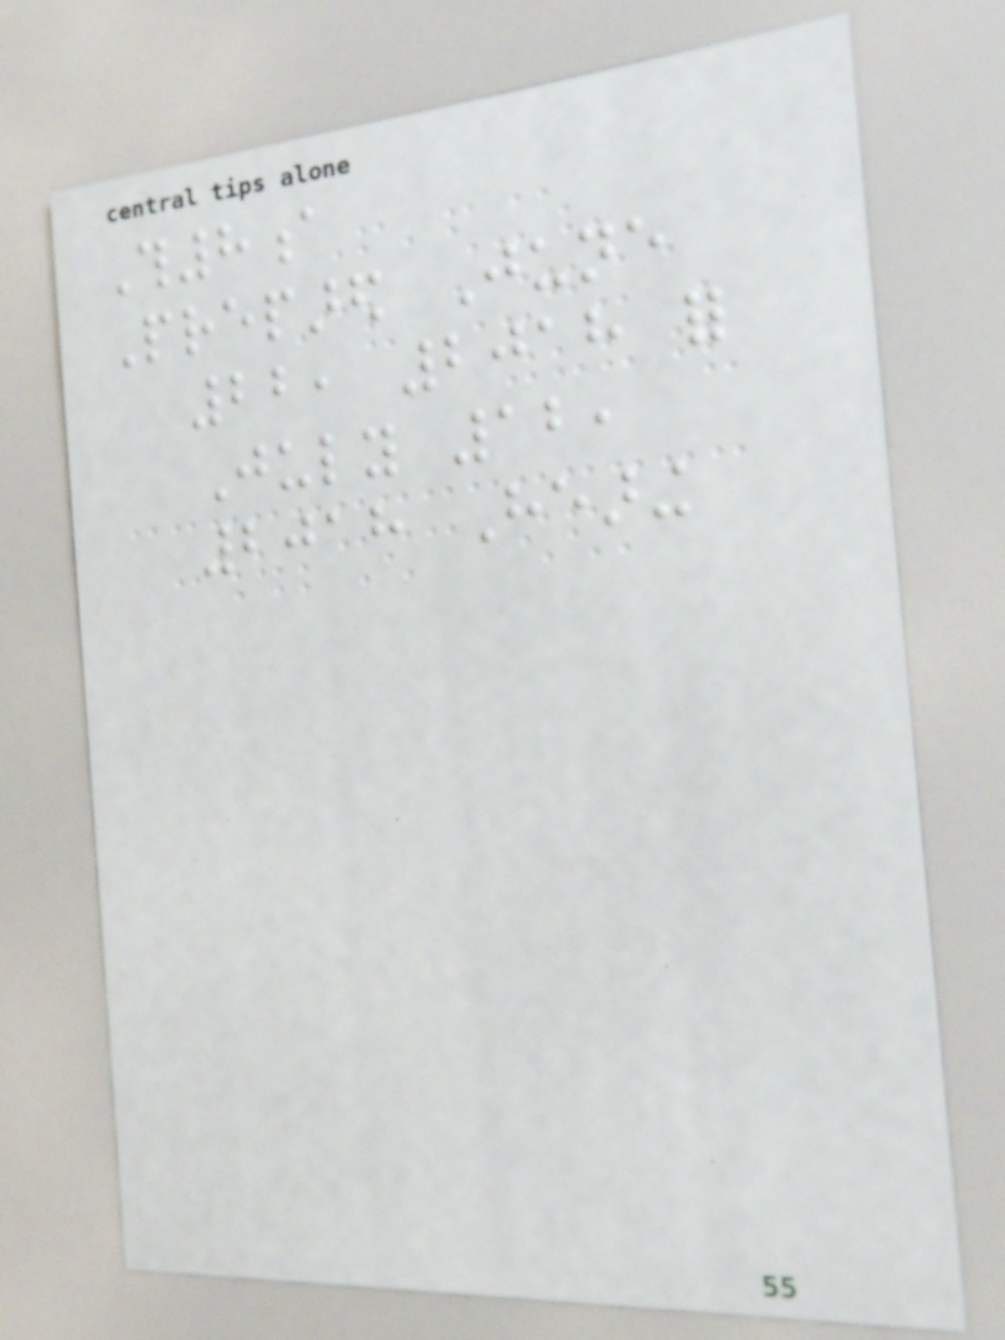Th8a
Prepared June
22, 2018 for
July 12,
2018 Hearing
